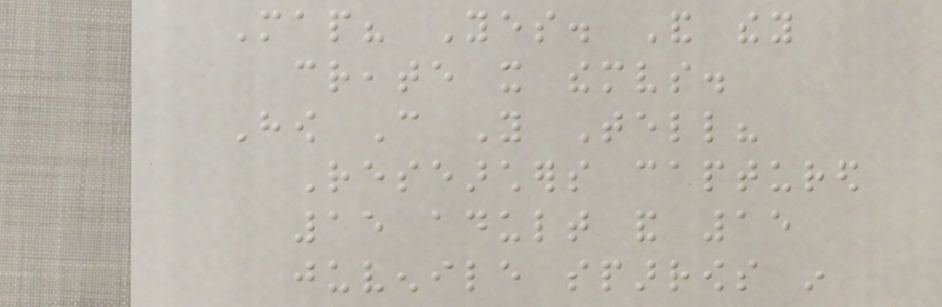Map? Yes. And they
create it themselves.
How Can You Tell?
Researchers captured
15 adult and 15
juvenile sparrows in
